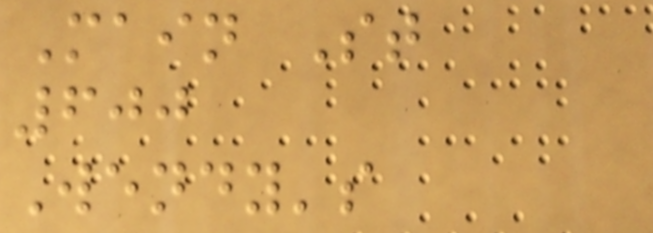Main St
600
Wendy's
